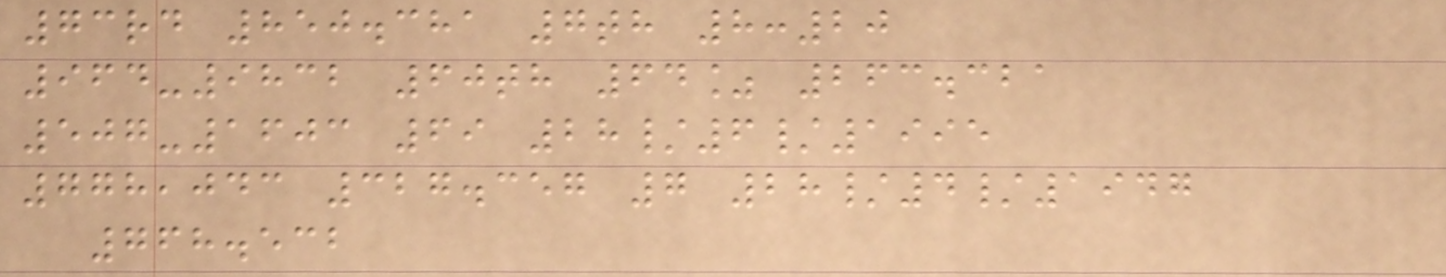73rd 850.381 7th 8:20
964-9832 60th 64% 263.321
507-1603 69 28/6/1995
778,043 327.357 7 28/4/1947
768.532
